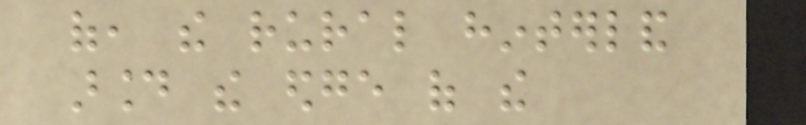of, the rural hinterland
around the edge of the
